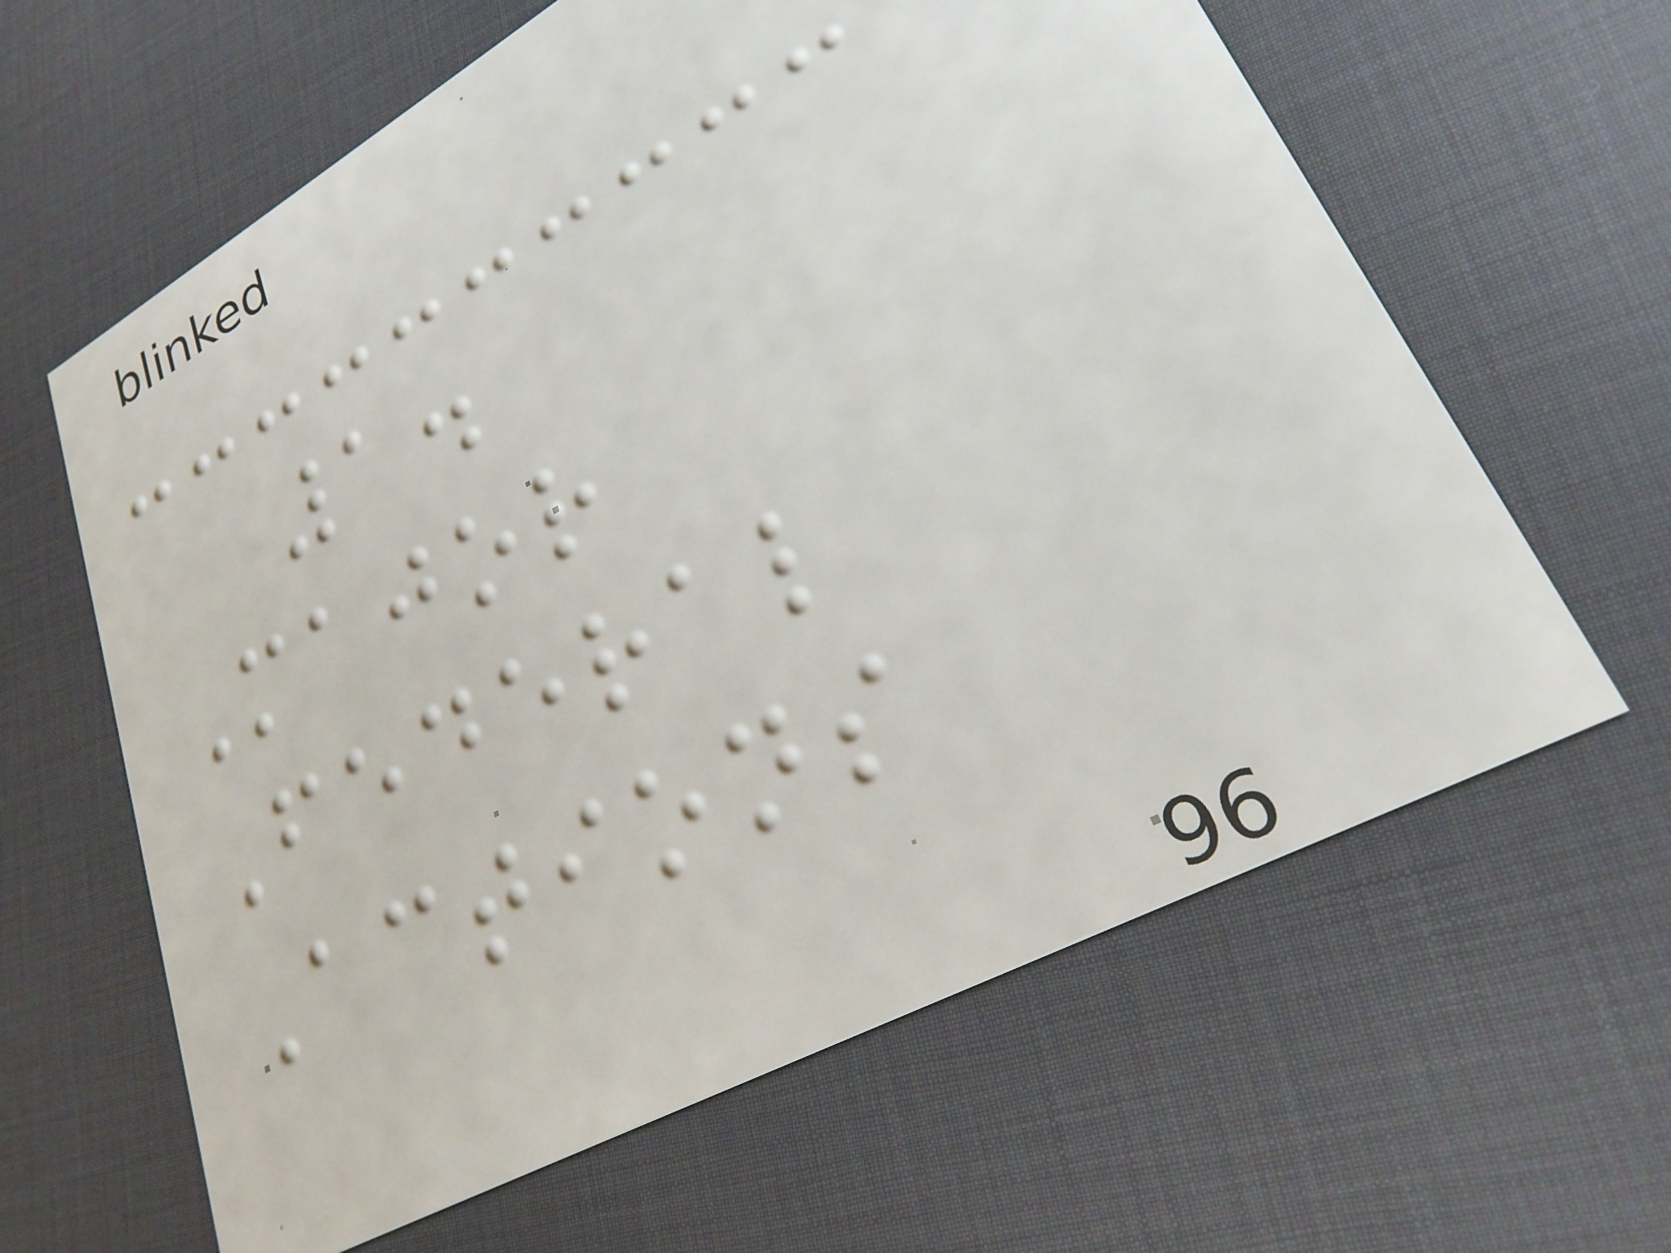1.
Major
Federal
Actions
